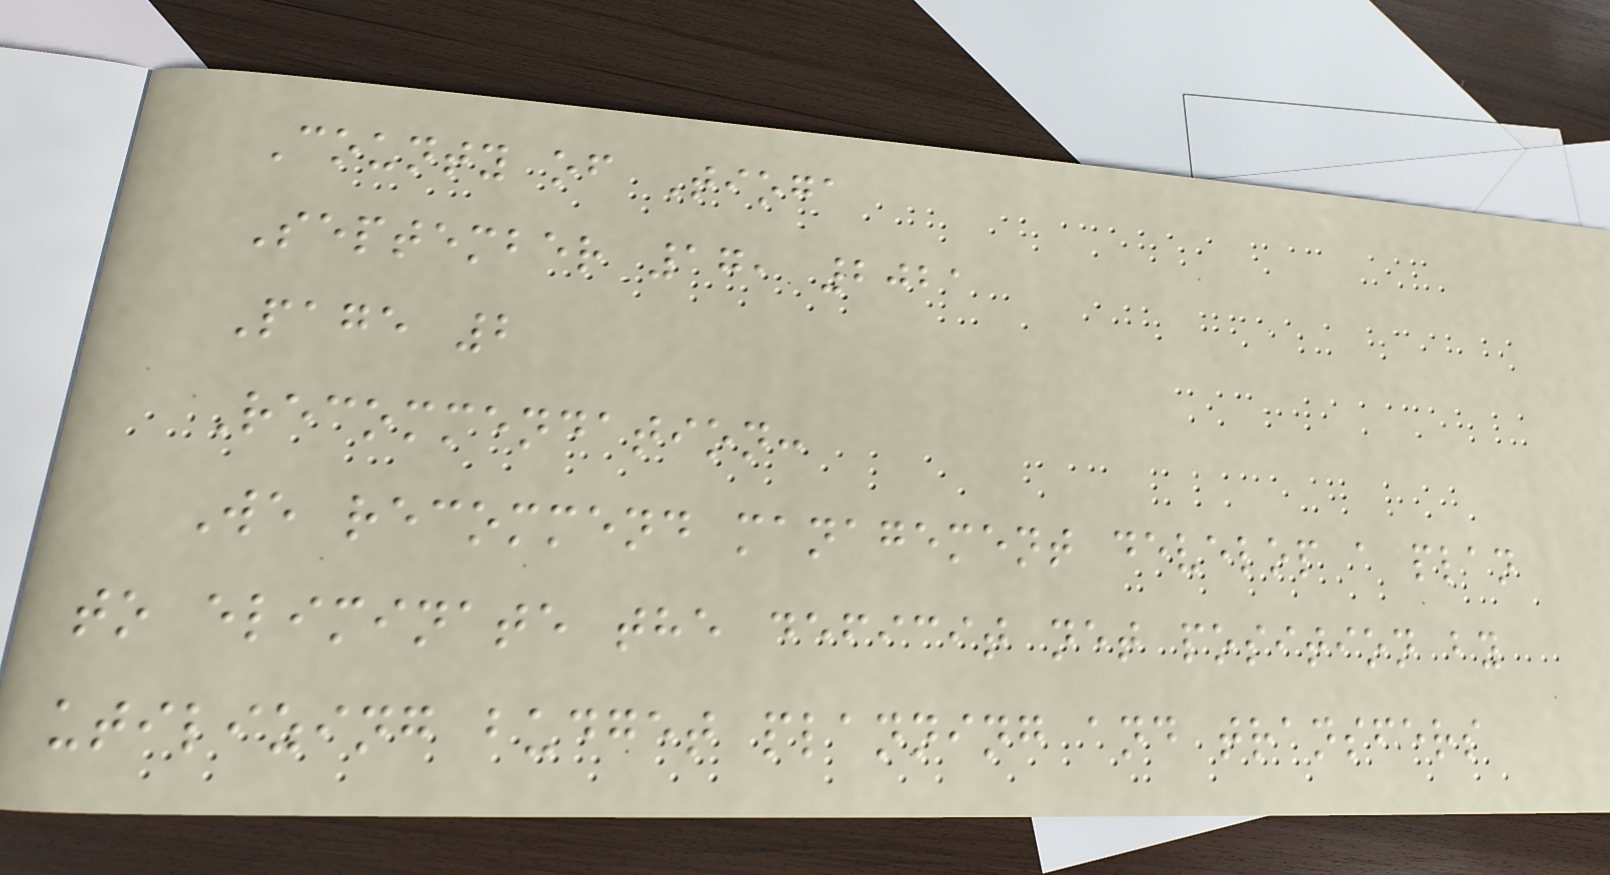County of Tioga
September 17, 2021
Page 2
Recommendation:
We recommend management develop a plan
to eliminate the deficit net position by
utilizing budget planning and transfers
